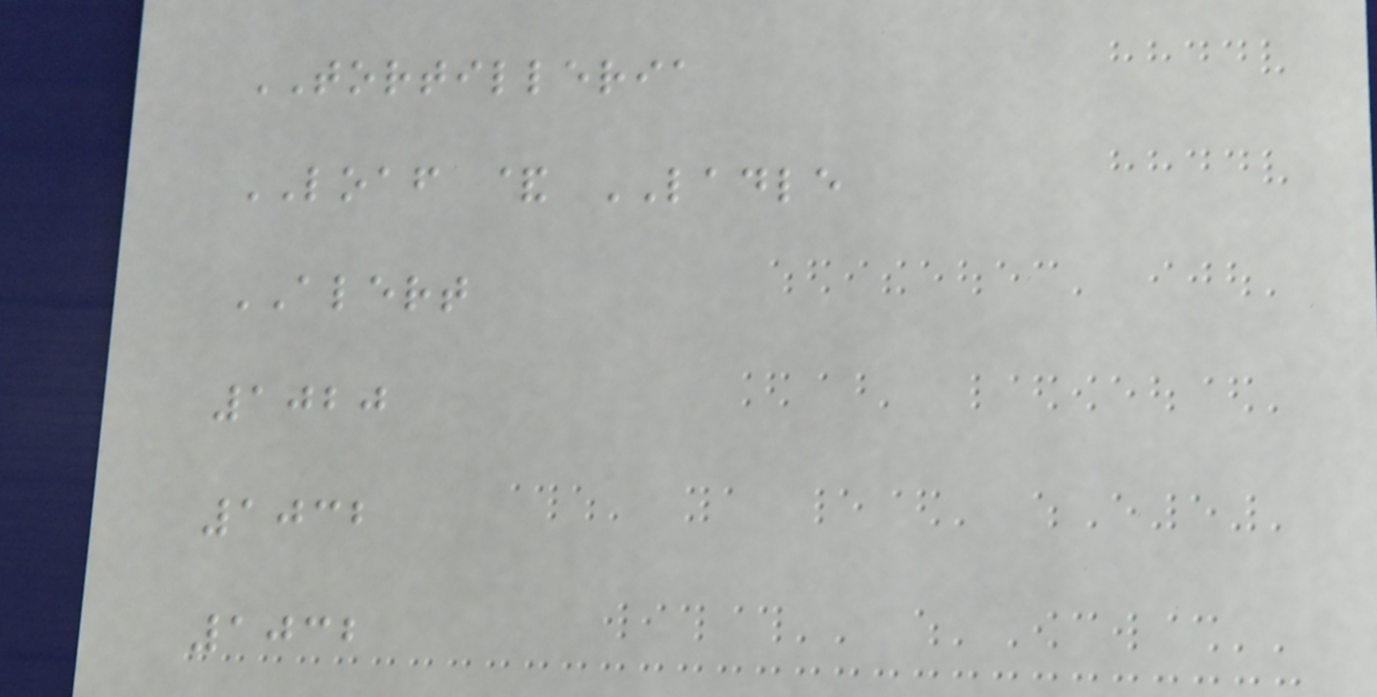TORTILLERIA
LOAF & LADLE
ALERT
1020
1032
1032
